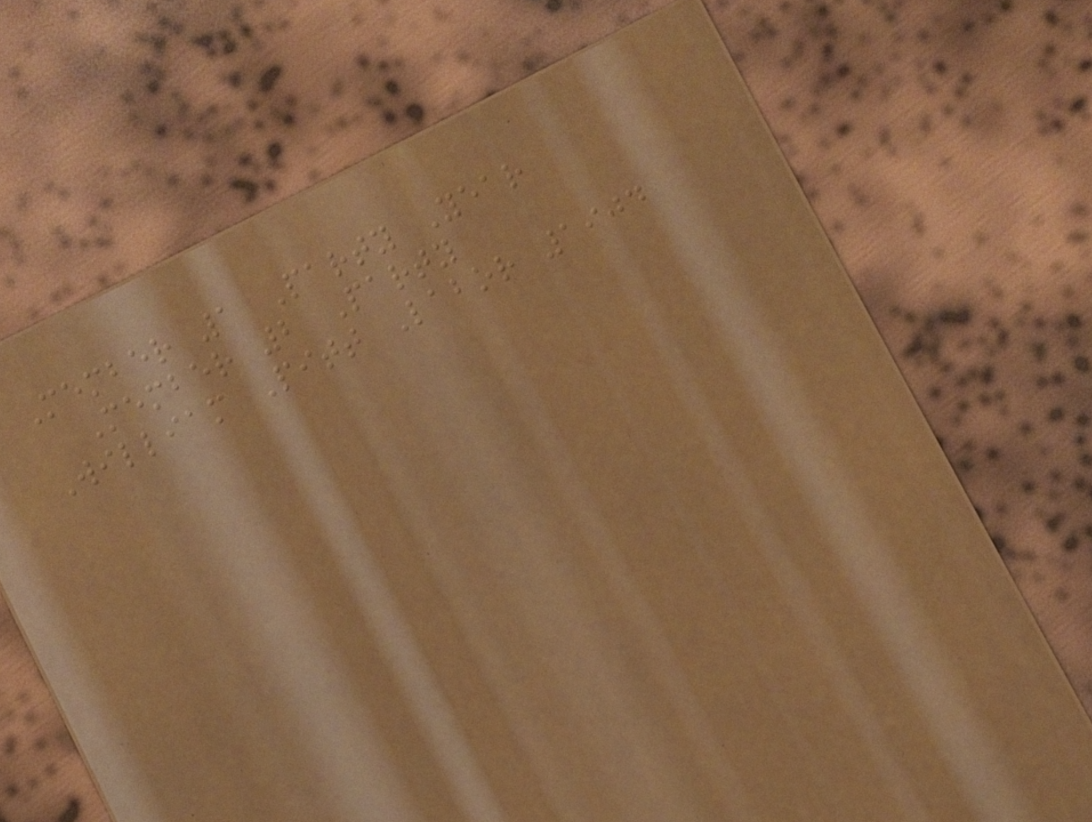Member 1 Party Year
Member 2 Party
William Pitt Labor 1904
